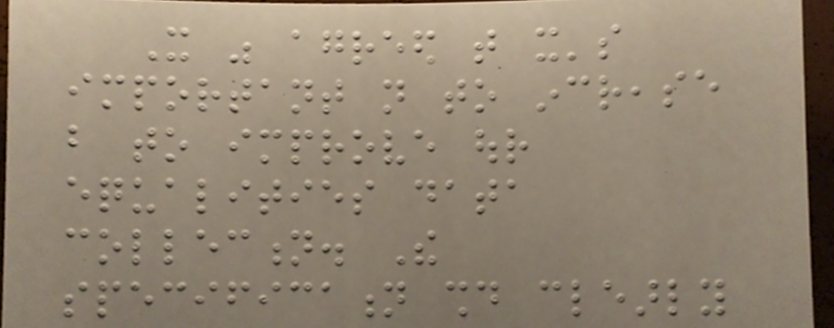It was agreed that it's
important not to increase
but to improve our
equalities data
collection. The
specification should clearly
